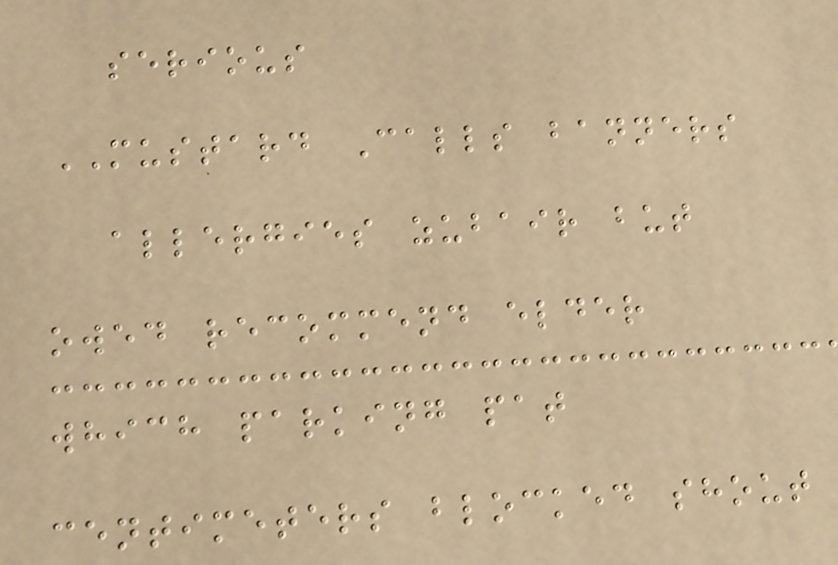serious
MUSTARD Calls banners
allergies zubair but
owed recommend elder
which parking pat
centimeters blocked shout
